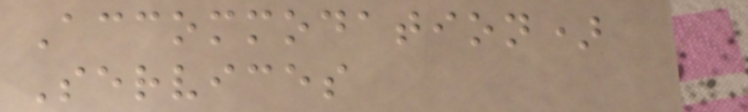Accommodation)
Services
